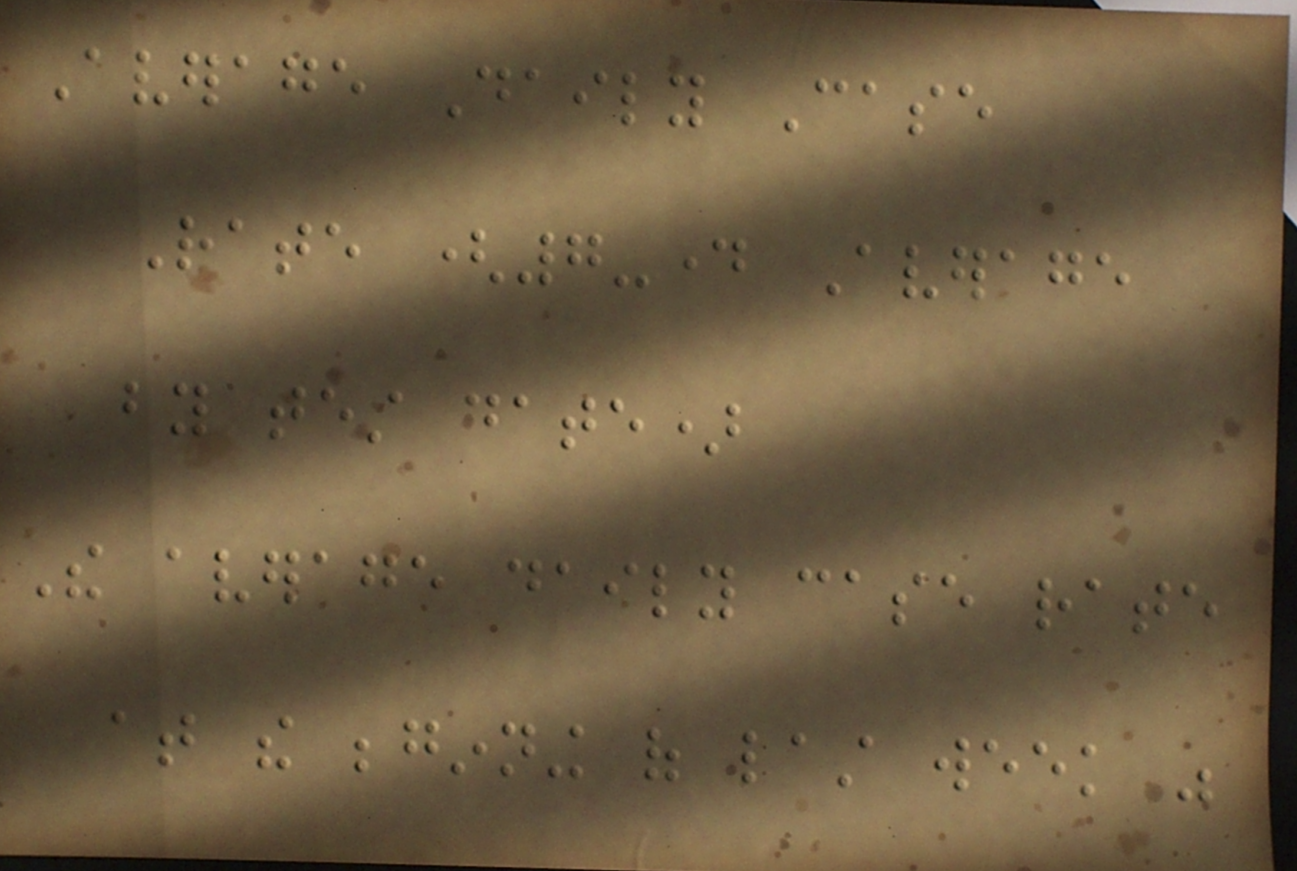Average Daily Case
Rate (7-day Average
by test date)
The average daily case rate
at the beginning of last week was
